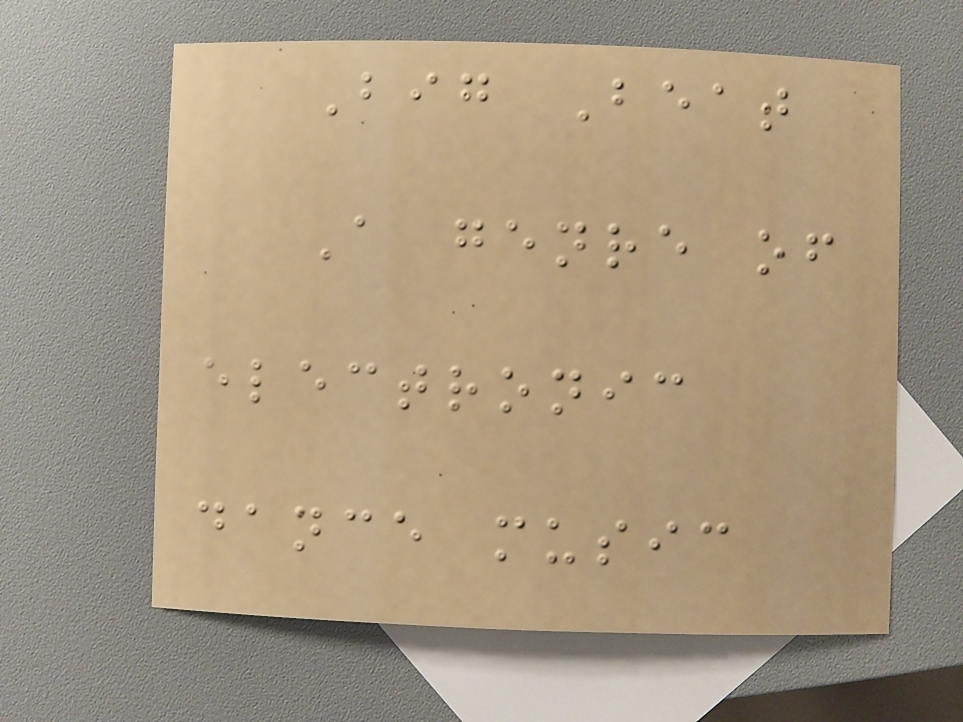Big Beat
A genre of
electronic
dance music
